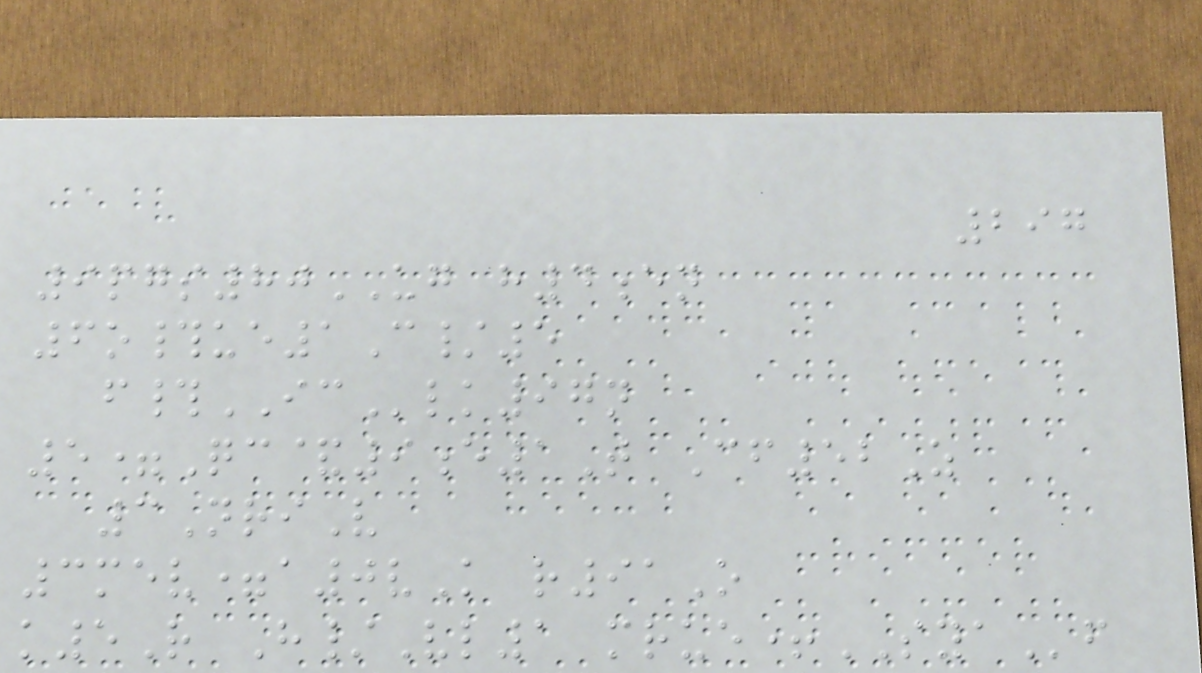297
9pgs80UG h4en
6o#ue1C/5
f#IClk97n
5=Qc&9e1T Cf52Z
3NriV
3mev=a0vK r91O
k5R H/Vl1 mrue+SYAf
